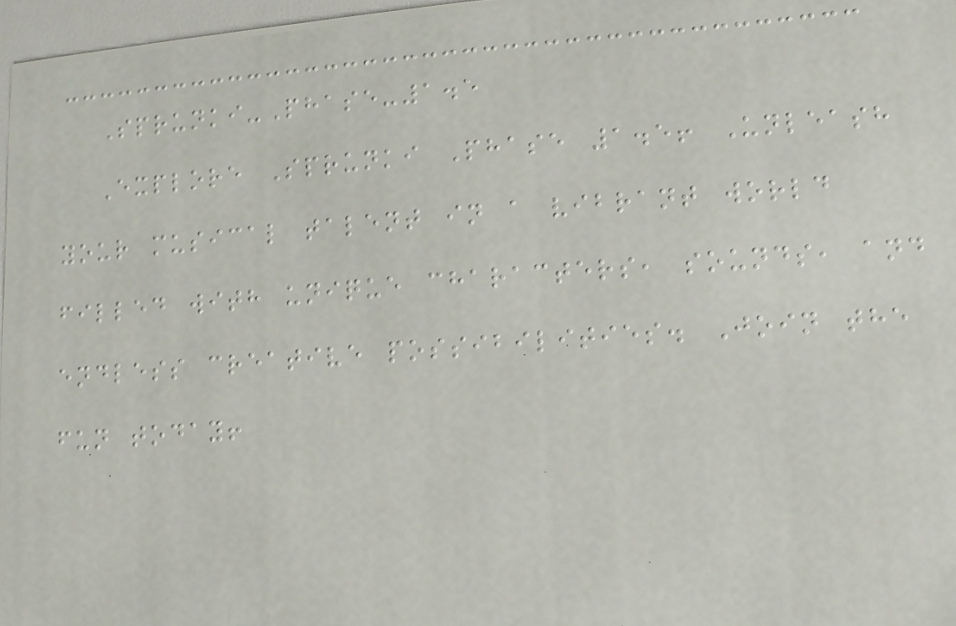Sprunki-Phase-1.5
Explore Sprunki Phase 1.5! Unleash
your musical talent in a vibrant world
filled with unique characters, sounds, and
endless creative possibilities. Join the
fun today!
